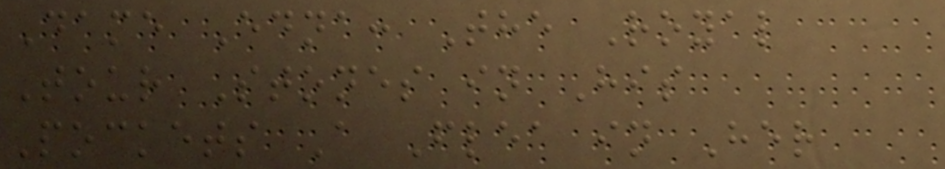Dame Edna: The Royal
Tour Stones in His
Pockets A Flea in Her
